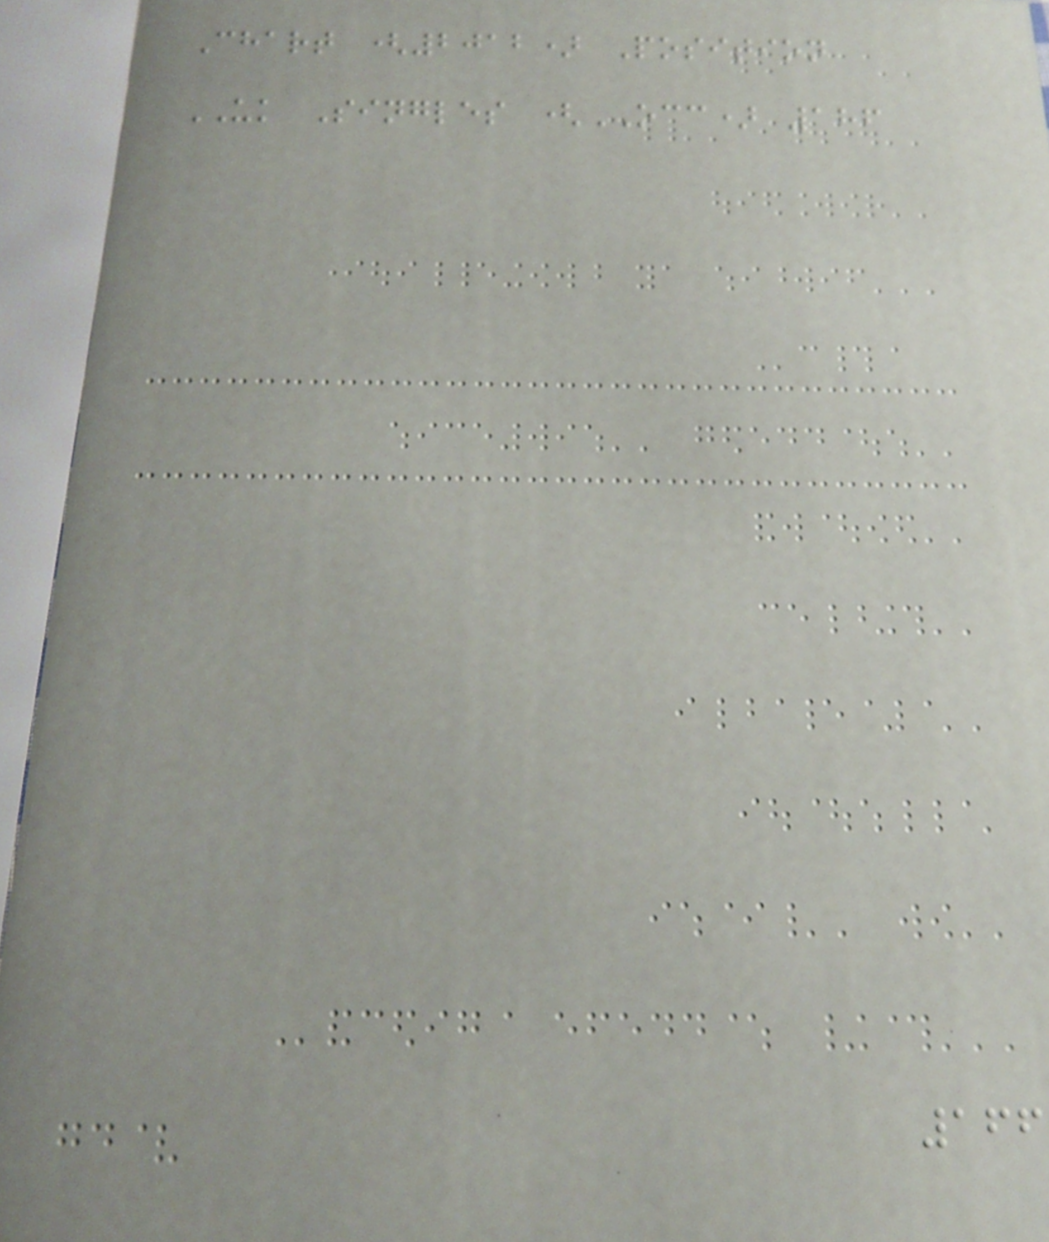Chart (2012) Position
UK Singles (OCC) 186
166
